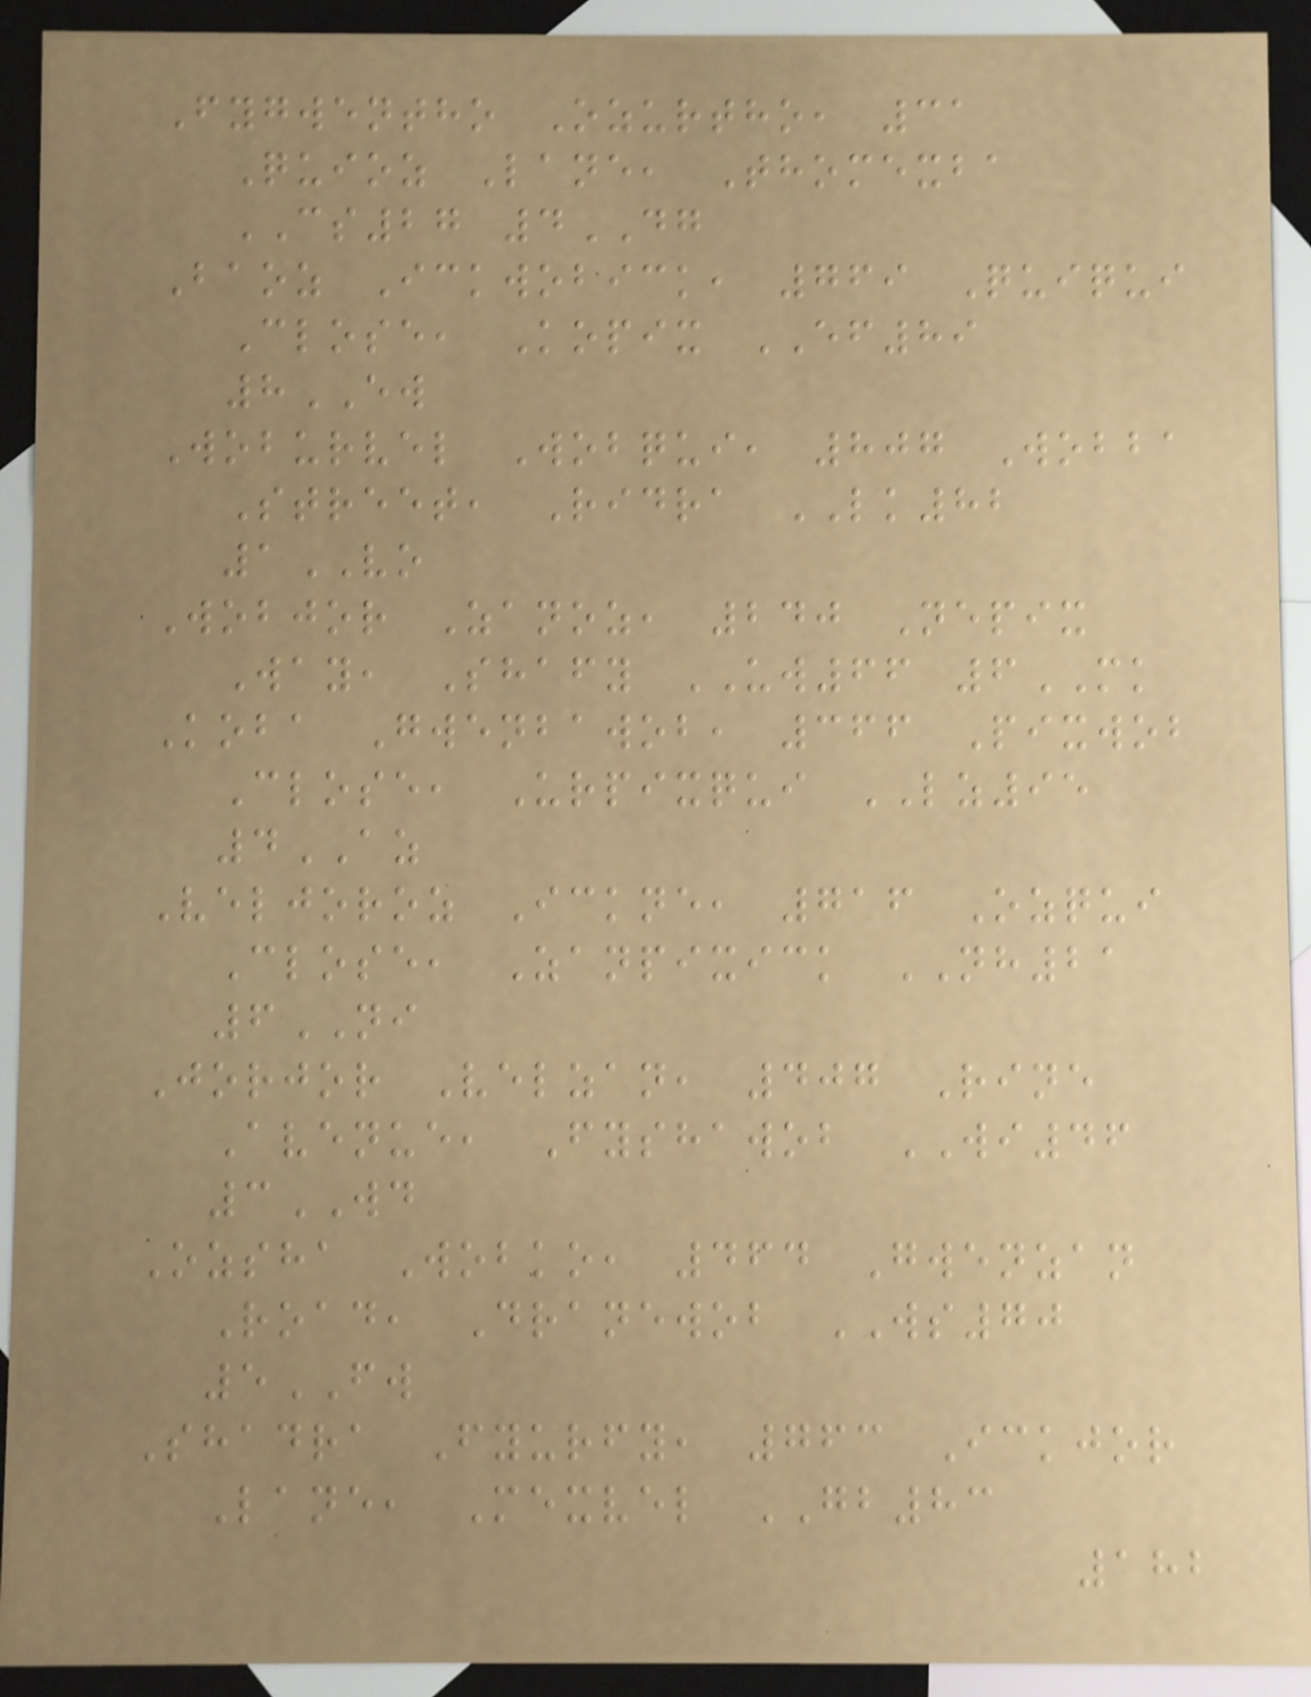Fygwentho Ozurtho, 31
Quioz Lane, Thomexba
CS27 4DG
Baoz Ickwobick, 769 Quiqui
Close, Kopix EF89
8EW
Woburvel Wobqui, 807 Wobba
Street, Ridra LK82
1VO
Wobjor Zanoz, 240 Nepix
Way, Shafy UW66 6MK
Koba Gwenbawob, 366 Pixwob
Close, Urpixqui LZ95
4AZ
Veljoroz Ickne, 716 Ozqui
Close, Zanpixick NH21
6NI
Jorjor Velzan, 407 Rine
Avenue, Fyshawob WI46
3WD
Ozsha Wobko, 464 Gwenzan
Road, Dranewob WS70
5FW
Shadra Fyurfy, 763 Ickjor
Lane, Mexvel GB83
182
